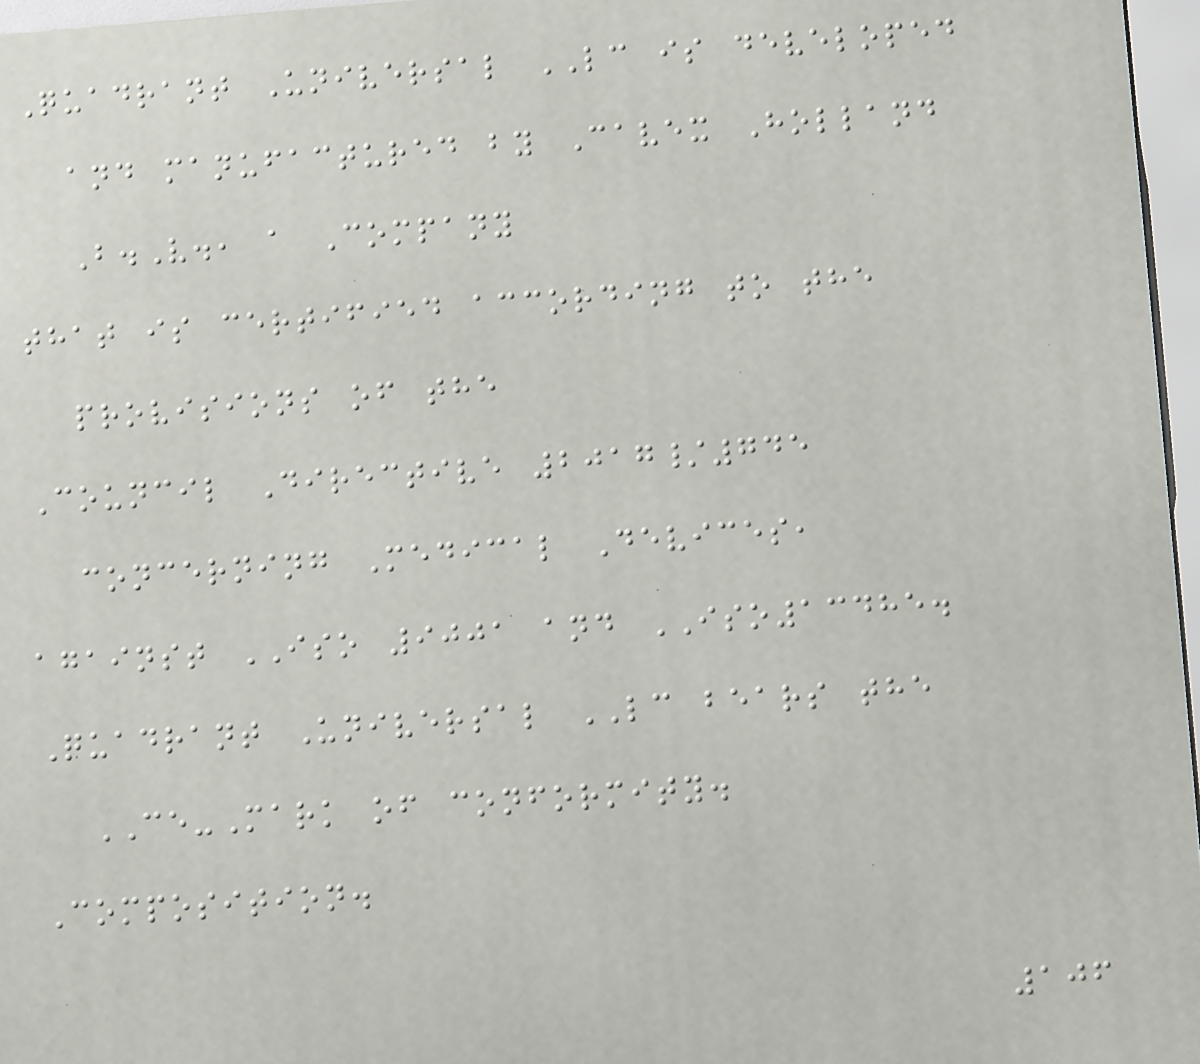Quadrant Universal LC is developed
and manufactured by Cavex Holland
B.V., a Company
that is certified according to the
provisions of the
Council Directive 2017/745
concerning Medical Devices,
against ISO 9001 and ISO13485.
Quadrant Universal LC bears the
CE-Mark of conformity.
Composition.
106
